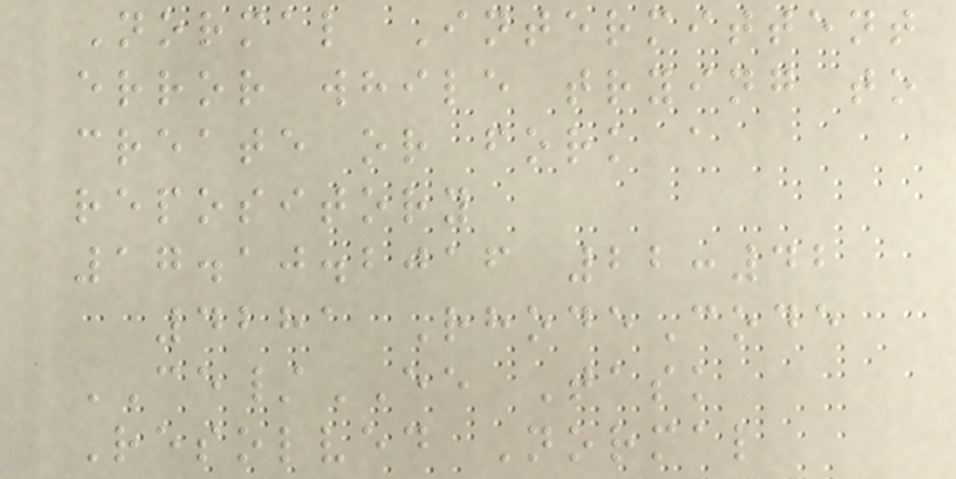Normal Intermittent
error while trying to
create or fork a
repository
17.10.2016 22:42
4281 RhodeCode
CE/EE Task
Resolved Normal
